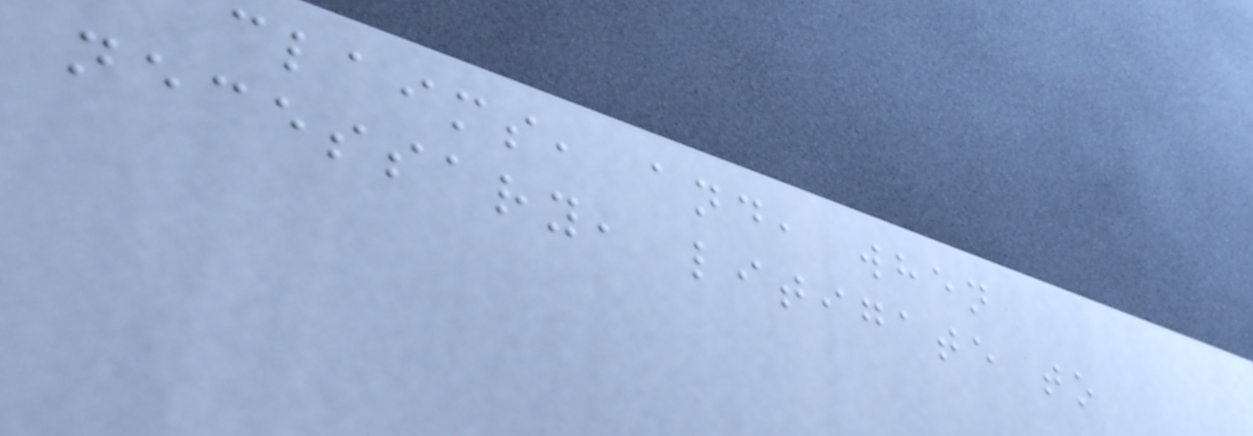claims, and, when
necessary, litigate to
